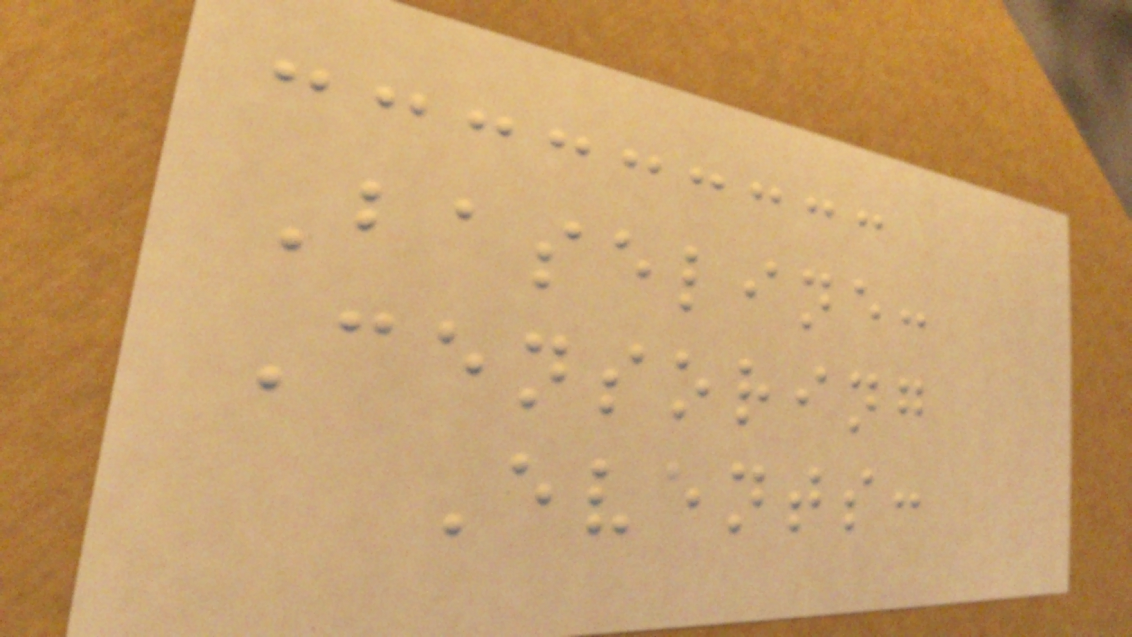Baseline:
Censoring
Events:
